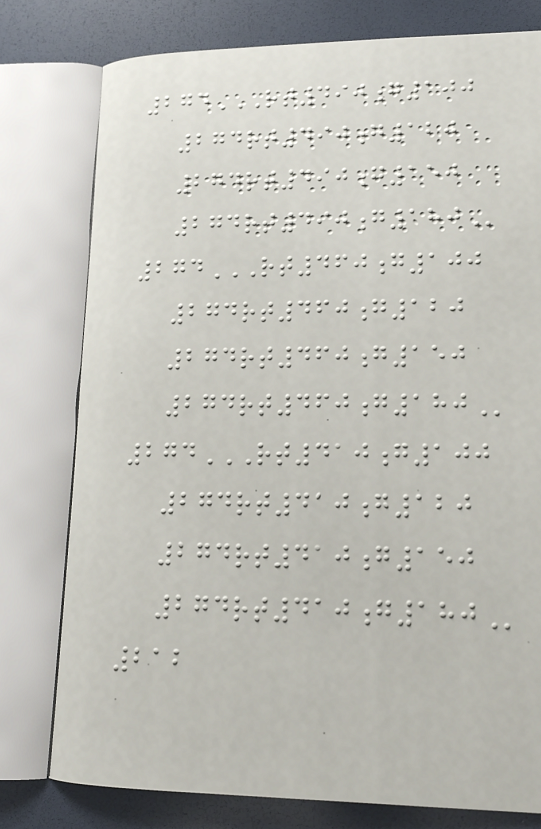274RT490G100
274RT490G120
274RT490G150
274RT490G180
274RT460G100
274RT460G120
274RT460G150
274RT460G180
274RT410G100
274RT410G120
274RT410G150
274RT410G180
212
